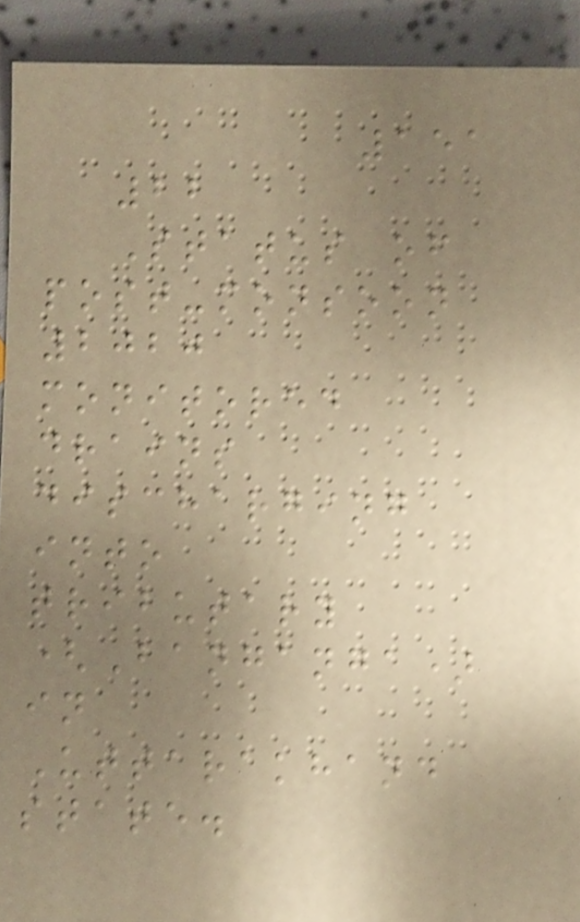151
22
Status of
post-monsoon
2020
monitored
drains
discharging
into
tributary
(Banganga)
in
Uttarakhand
state.
